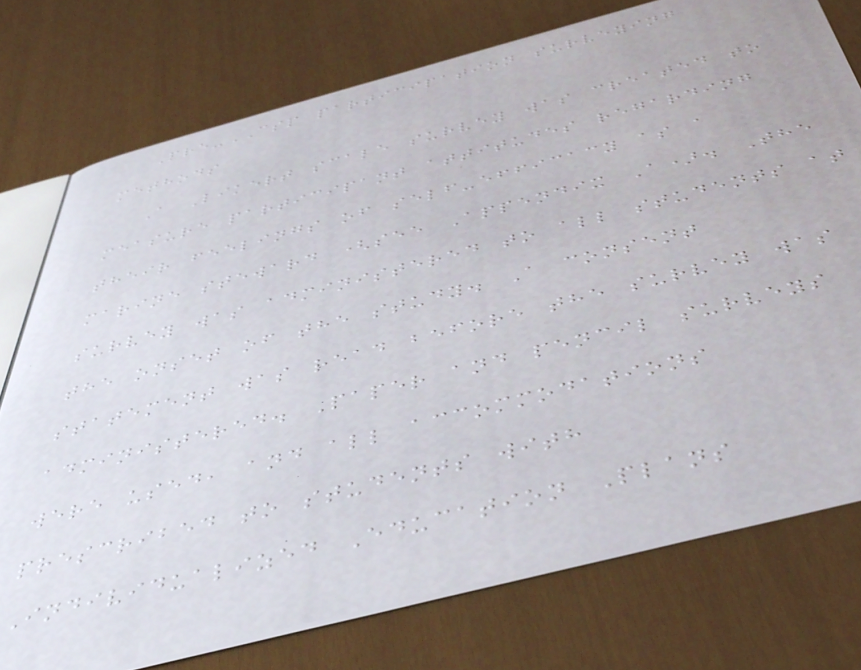Pre-CSP participation surveying
methods
A Likert scale survey was created to
measure participant attitudes regarding
their feelings of self-efficacy as a
marine steward (see Appendix A). The
survey was administered to all students at
the onset of the study. A consent
statement was read before the survey was
administered. Paper and pencil surveys
were used, and all accommodations
prescribed to students with
Individualized Education Plans
